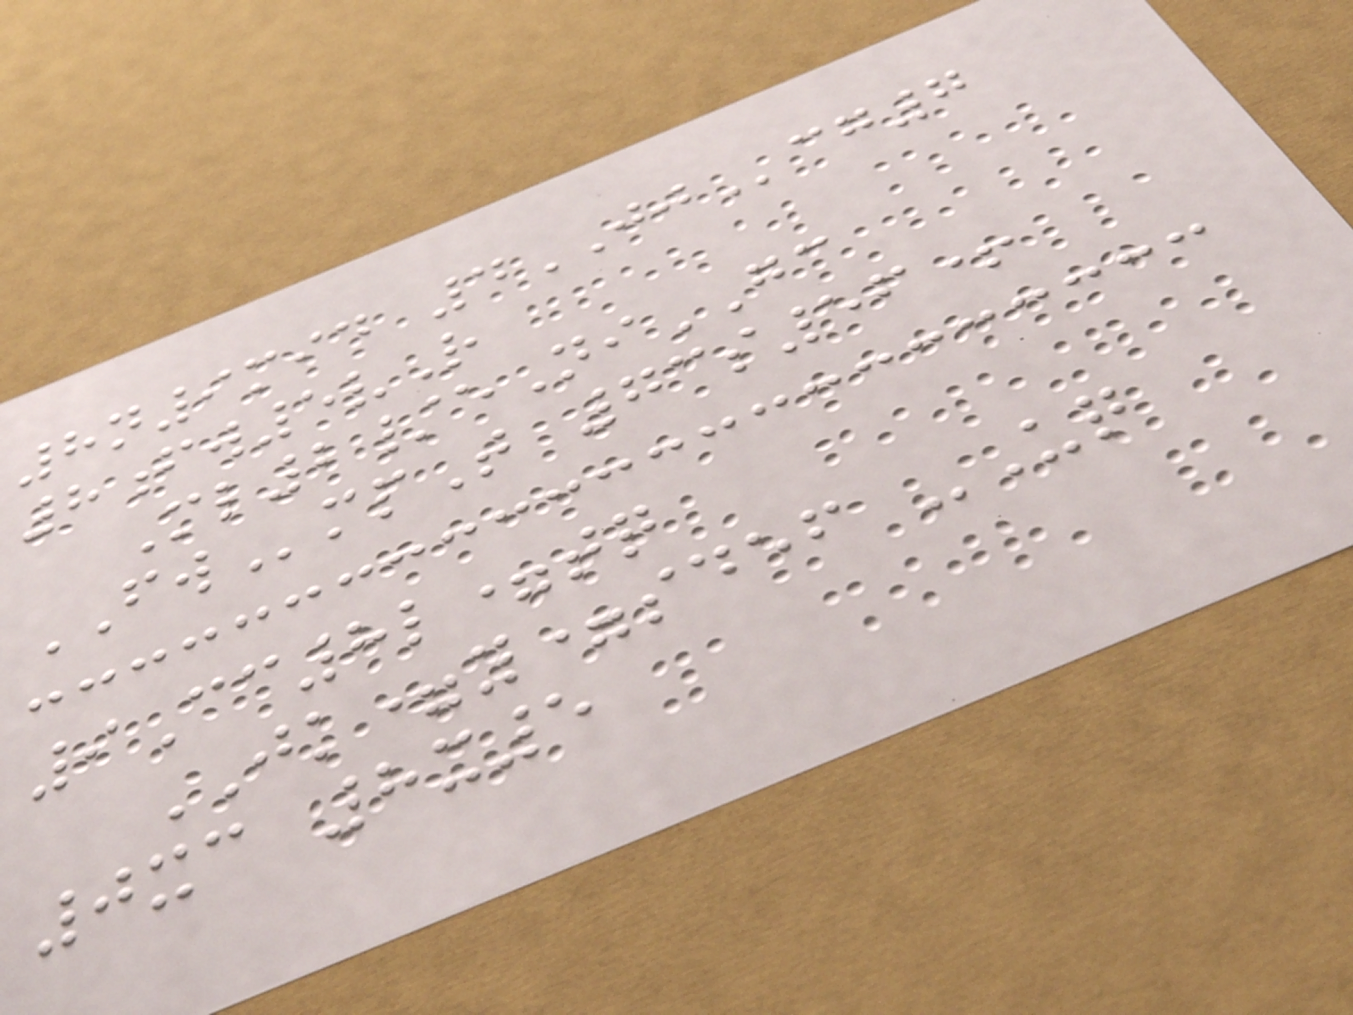8n9mid 4JJcg7
8fw5vR
Ml2/eNiGC
FWmpT 73s56+
9Cc8l=tq
JK=y=sdef -Uq
0xc 8x5
